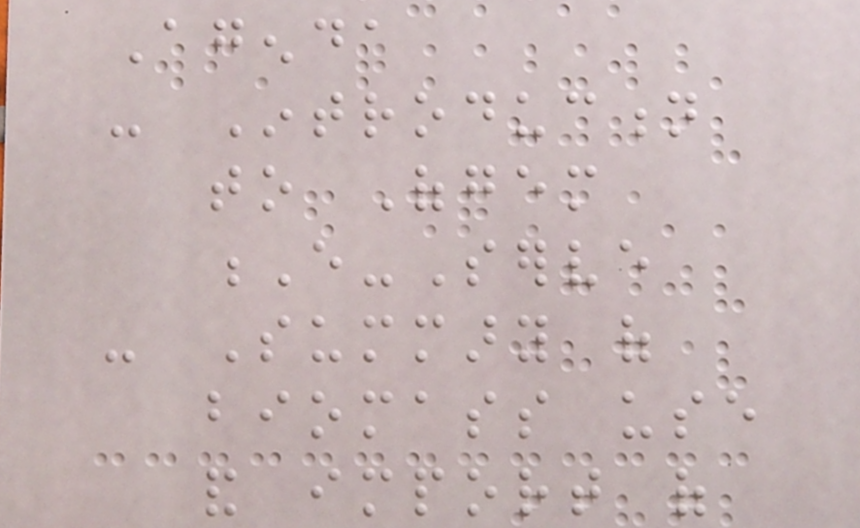Agenda
- Introduction
to Ofgem
E-Serve
- Summary of
biomass use
and import of
